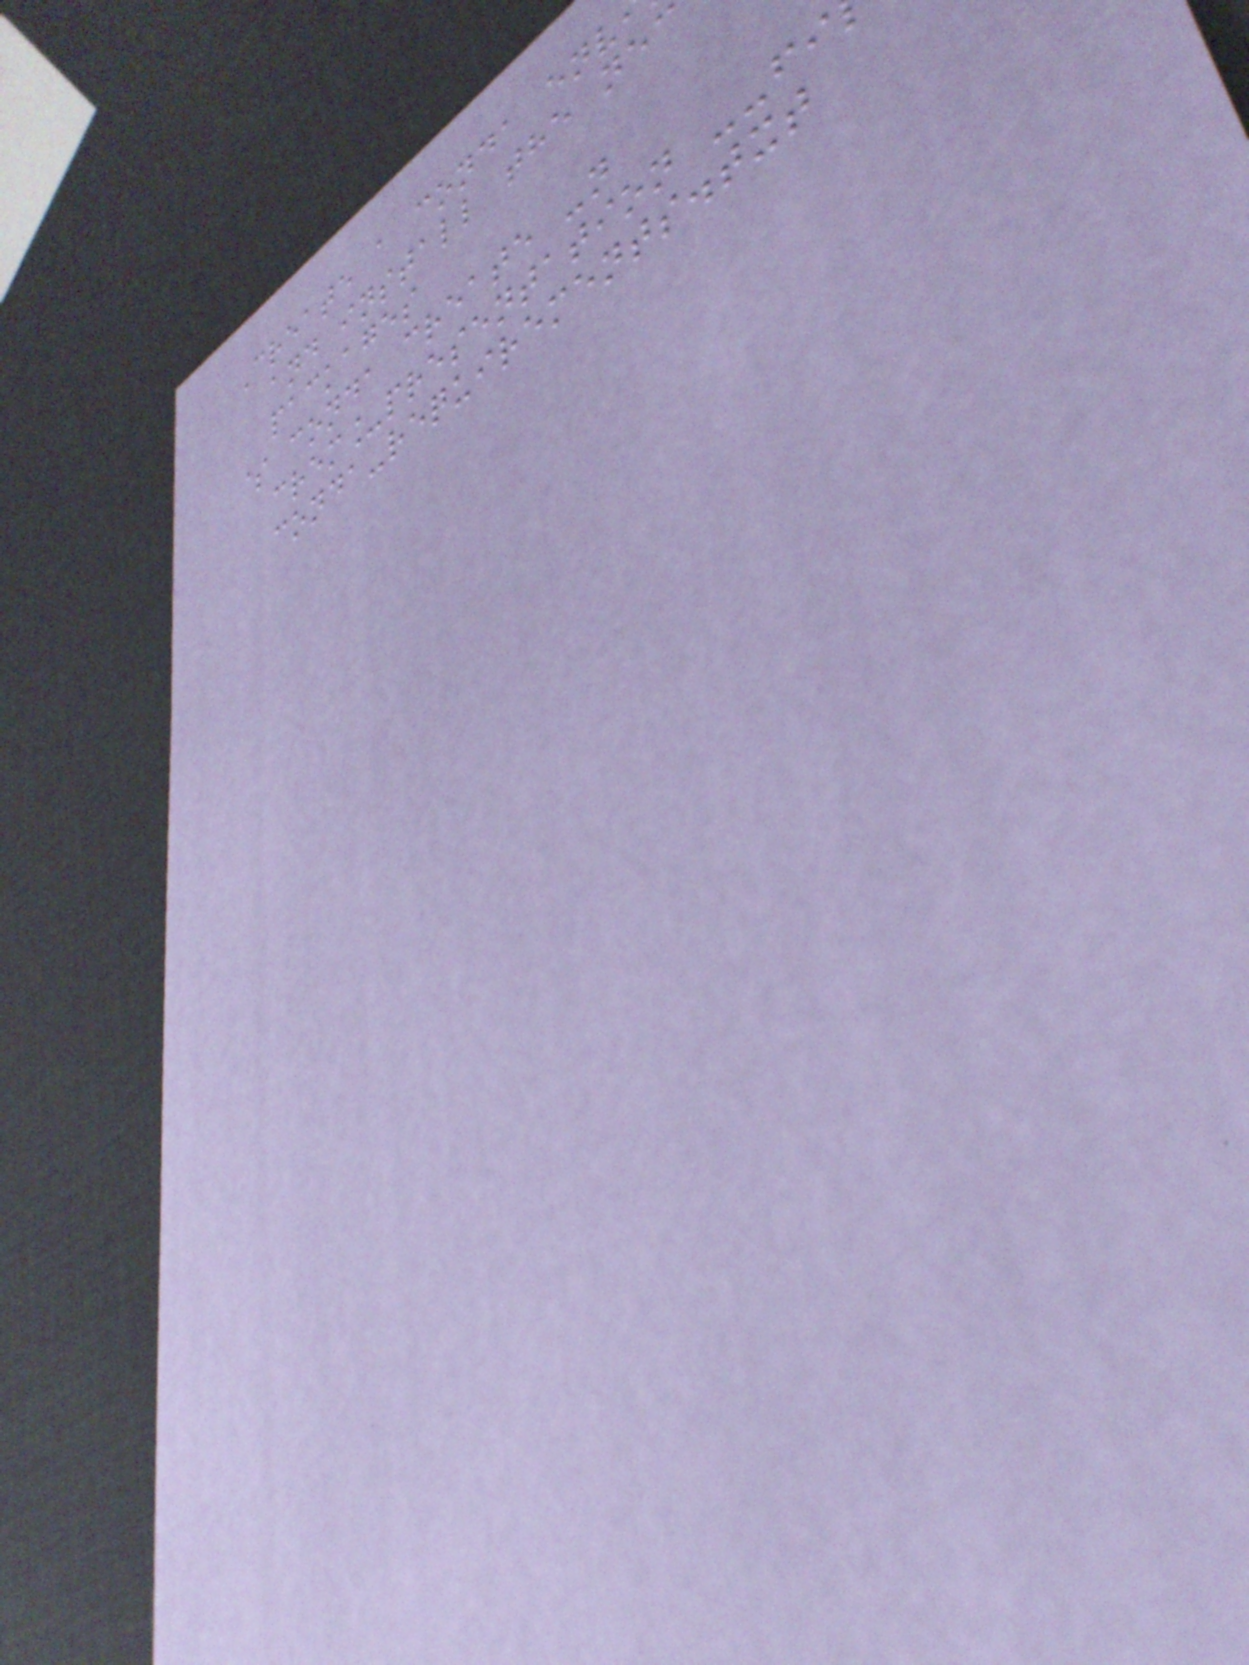Create a conda env
and install the nec
packages
$ conda create -n
crem_presentation --fi
conda-requirements.txt
